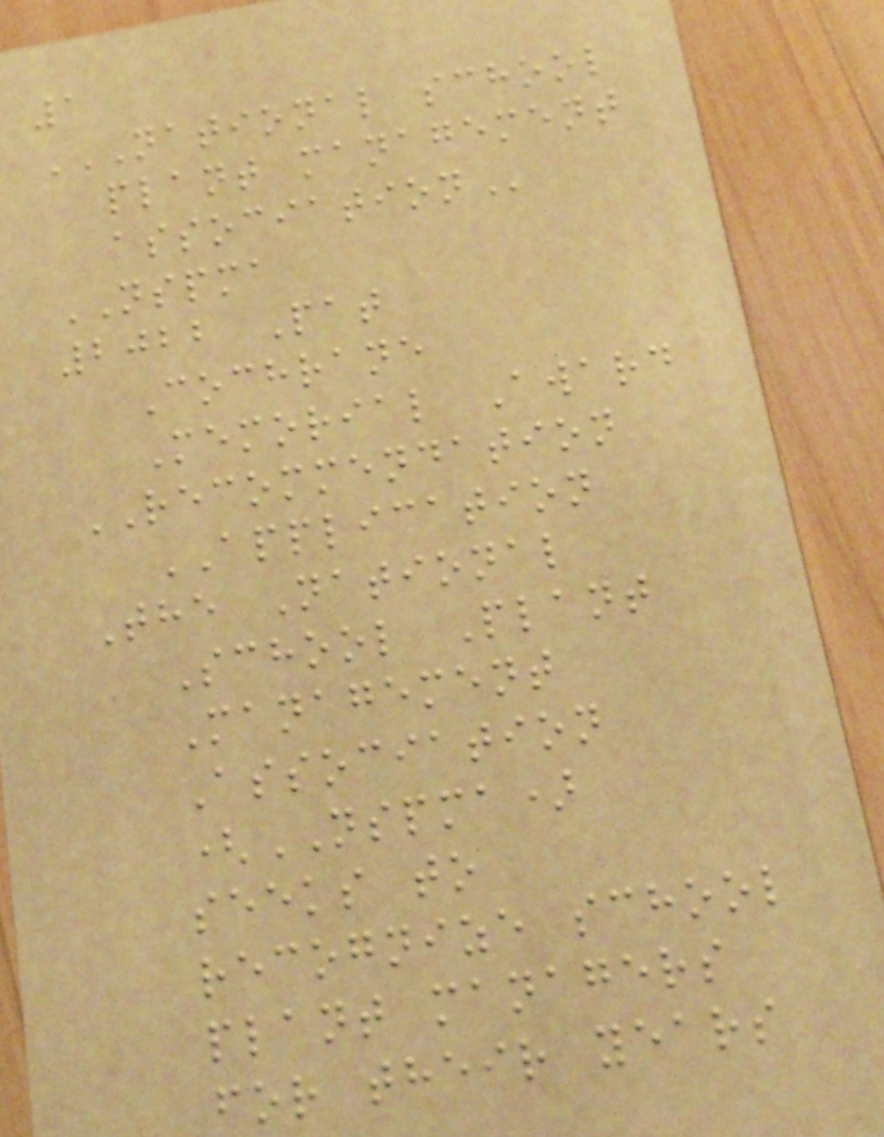1
NATIONAL SCHOOL
PLANT MANAGEMENT
ASSOCIATION
NSPMA
2022 Pat
Cochrane
Memorial Award
RECOMMENDATION
APPLICATION
The National
School Plant
Management
Association
(NSPMA)
seeks to
recognize school
plant managers
for their years
